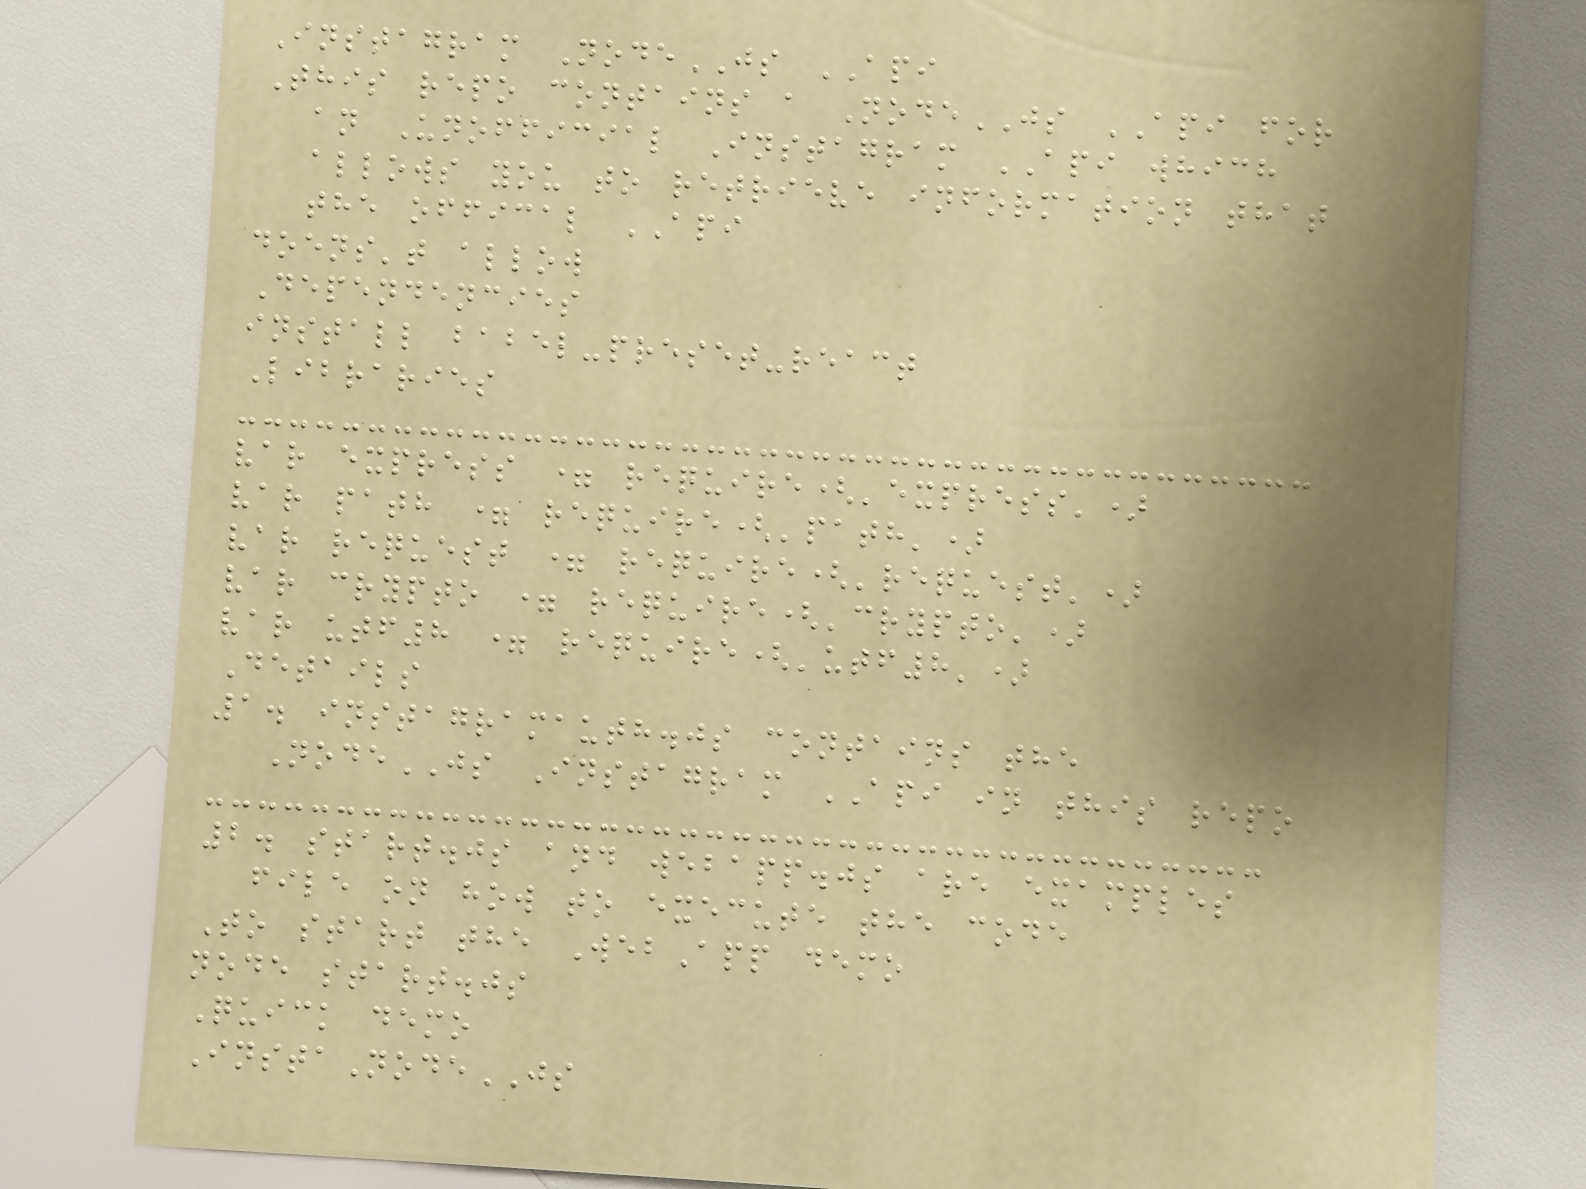Instagram NodeJS API
This repo contains a NodeJS API for
an Unofficial Instagram API which
allows you to retrieve information that
the offical API
doens't allow
Dependencies
install babel-preset-react
Libraries
var express = require('express')
var path = require('path')
var request = require('request')
var crypto = require('crypto')
var utf8 = require('utf8')
Details
1. instagramauth.js contains the
NodeJS Instagram API in this repo
2. start.js and webapp.js are examples
file on how to execute the code
To start the WebApp demo
node start.js
Quick demo
InstaNodeJS
